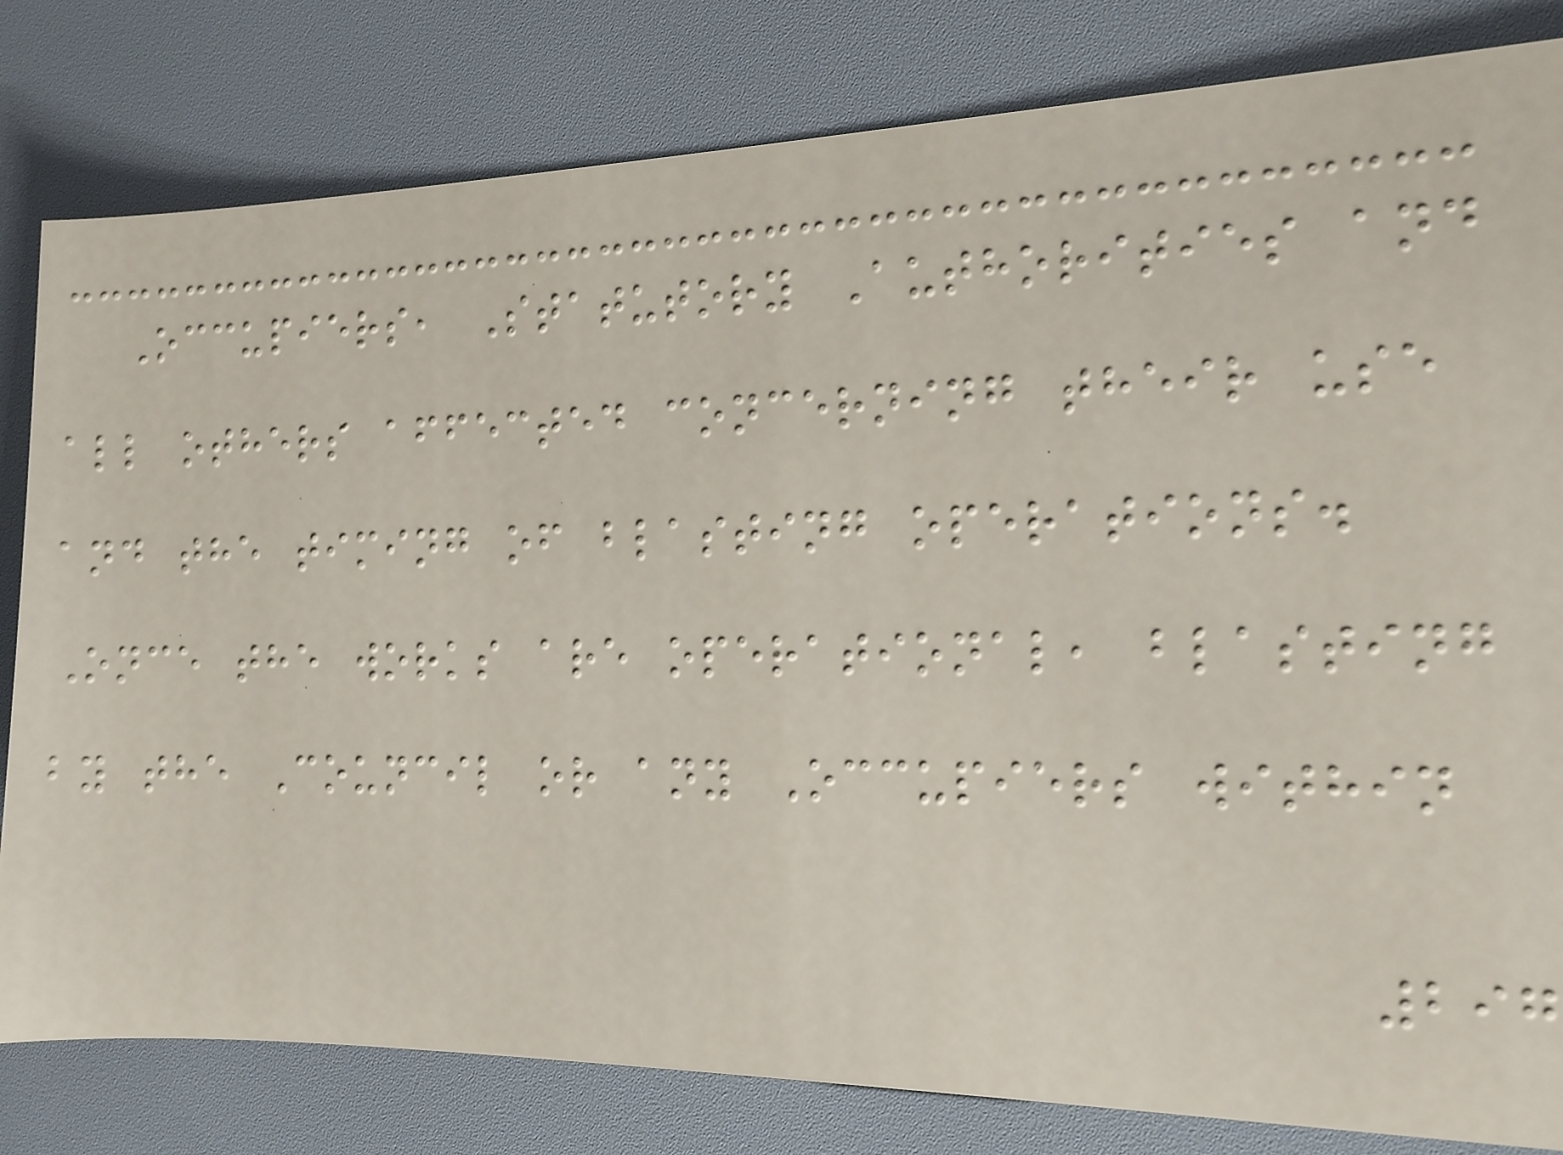Occupiers, Statutory Authorities and
all others affected concerning their use
and the timing of blasting operations.
Once the works are operational, blasting
by the Council or any Occupiers within
297
